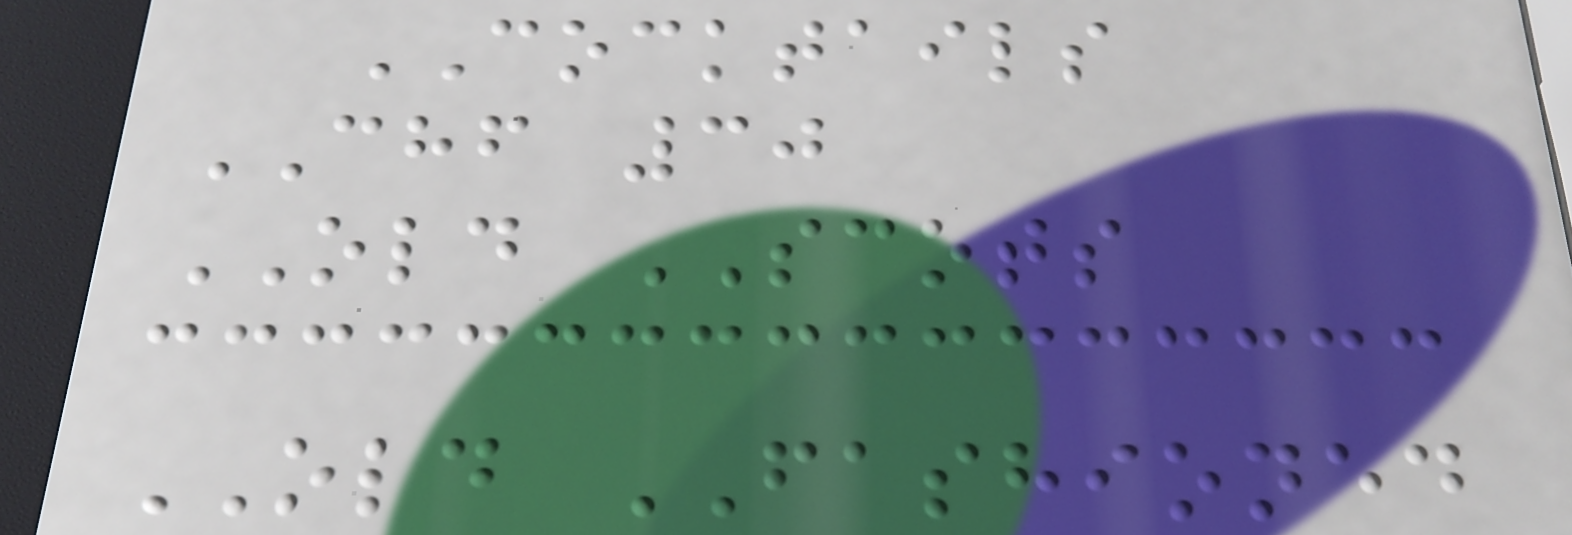COCKTAILS
CHF 30
OLD SCOTS
OLD FASHIONED
